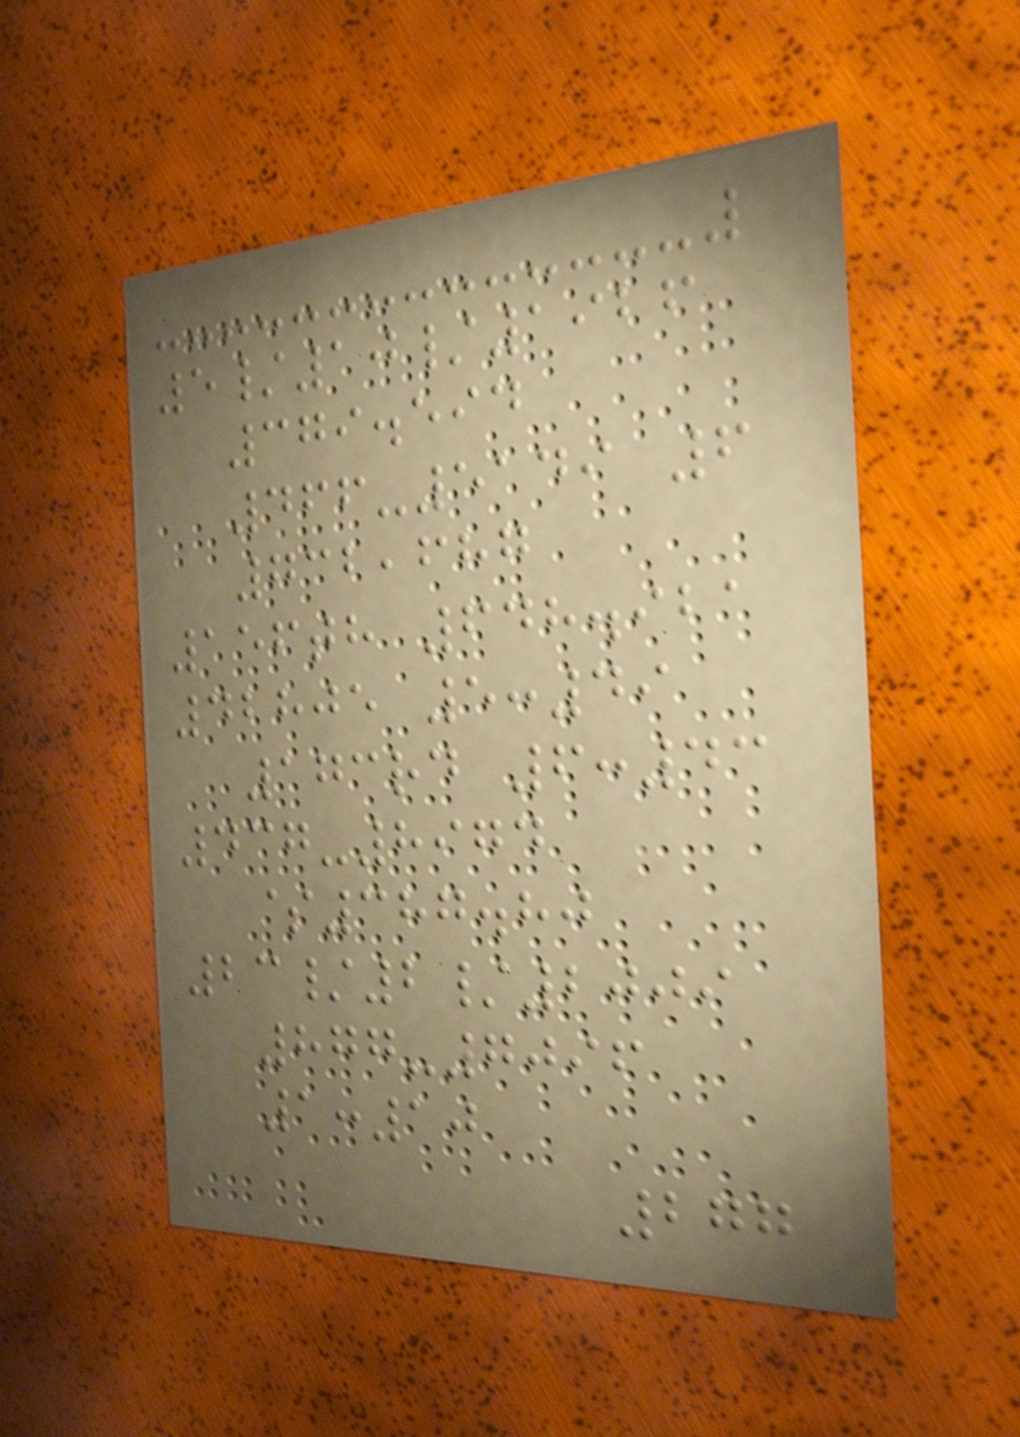5/10/1926
379.594
466-5149 6
732,687
156th 648.921
42805 5:49
173rd 6:43
437-8974
$387.80
23/2/2009
877-7096
1:10
277
